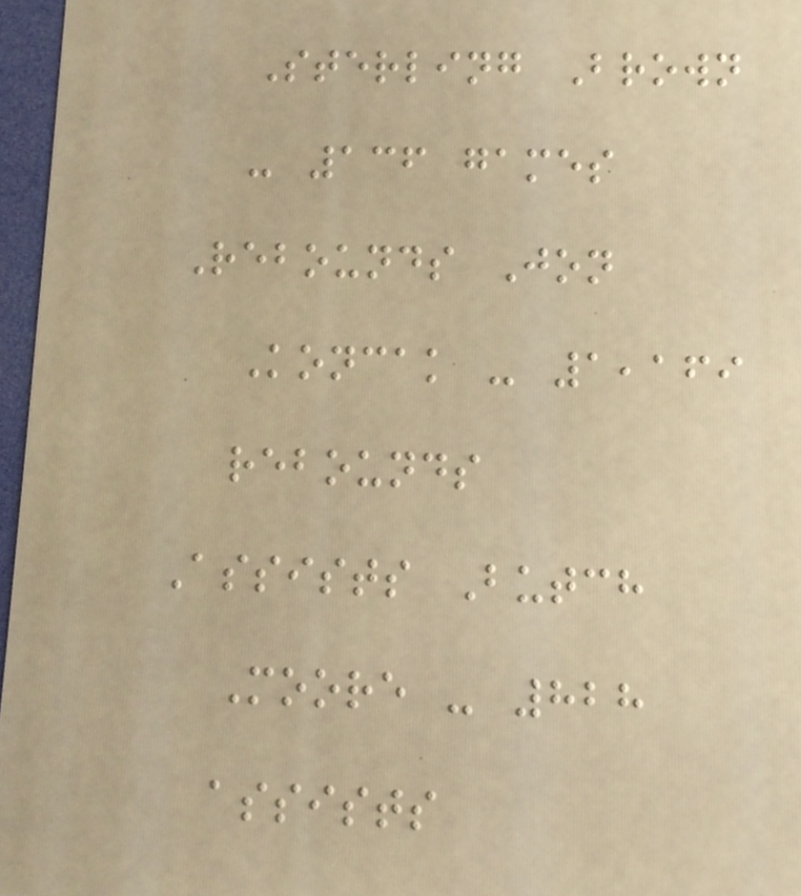Sterling Brown
- 136 games
Rebounds Jon
Koncak - 1,169
rebounds
Assists Butch
Moore - 828
assists
